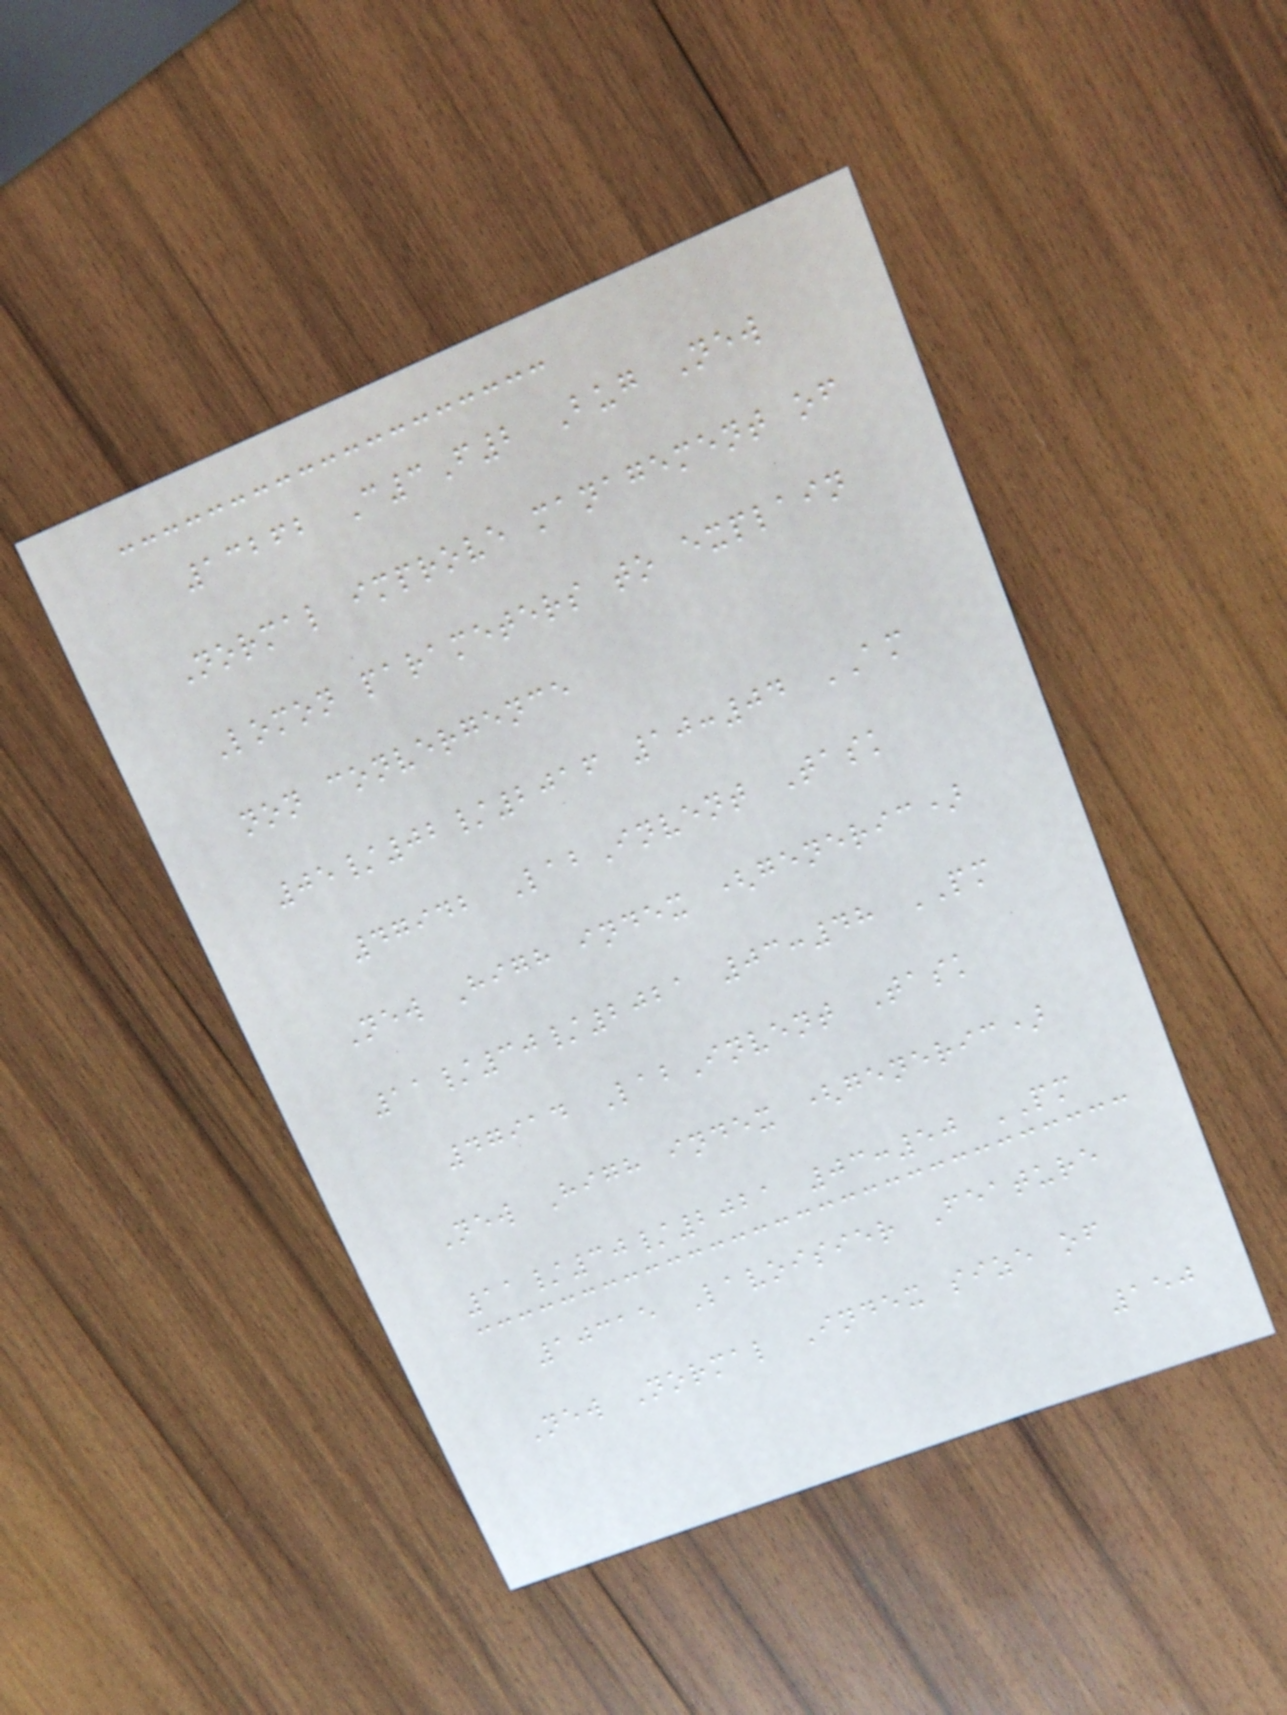13262 C3F2 Bug New
Normal improve management of
Lomon parameters to explain
non convergence
05/02/2016 10:04 AM
47942 LabInvent Task
New High index (generic)
11/30/2021 03:48 PM
47914 LabInvent Task
New High index (generic)
11/30/2021 03:50 PM
10315 Lavoisier Feature
New Normal Index size of
150
